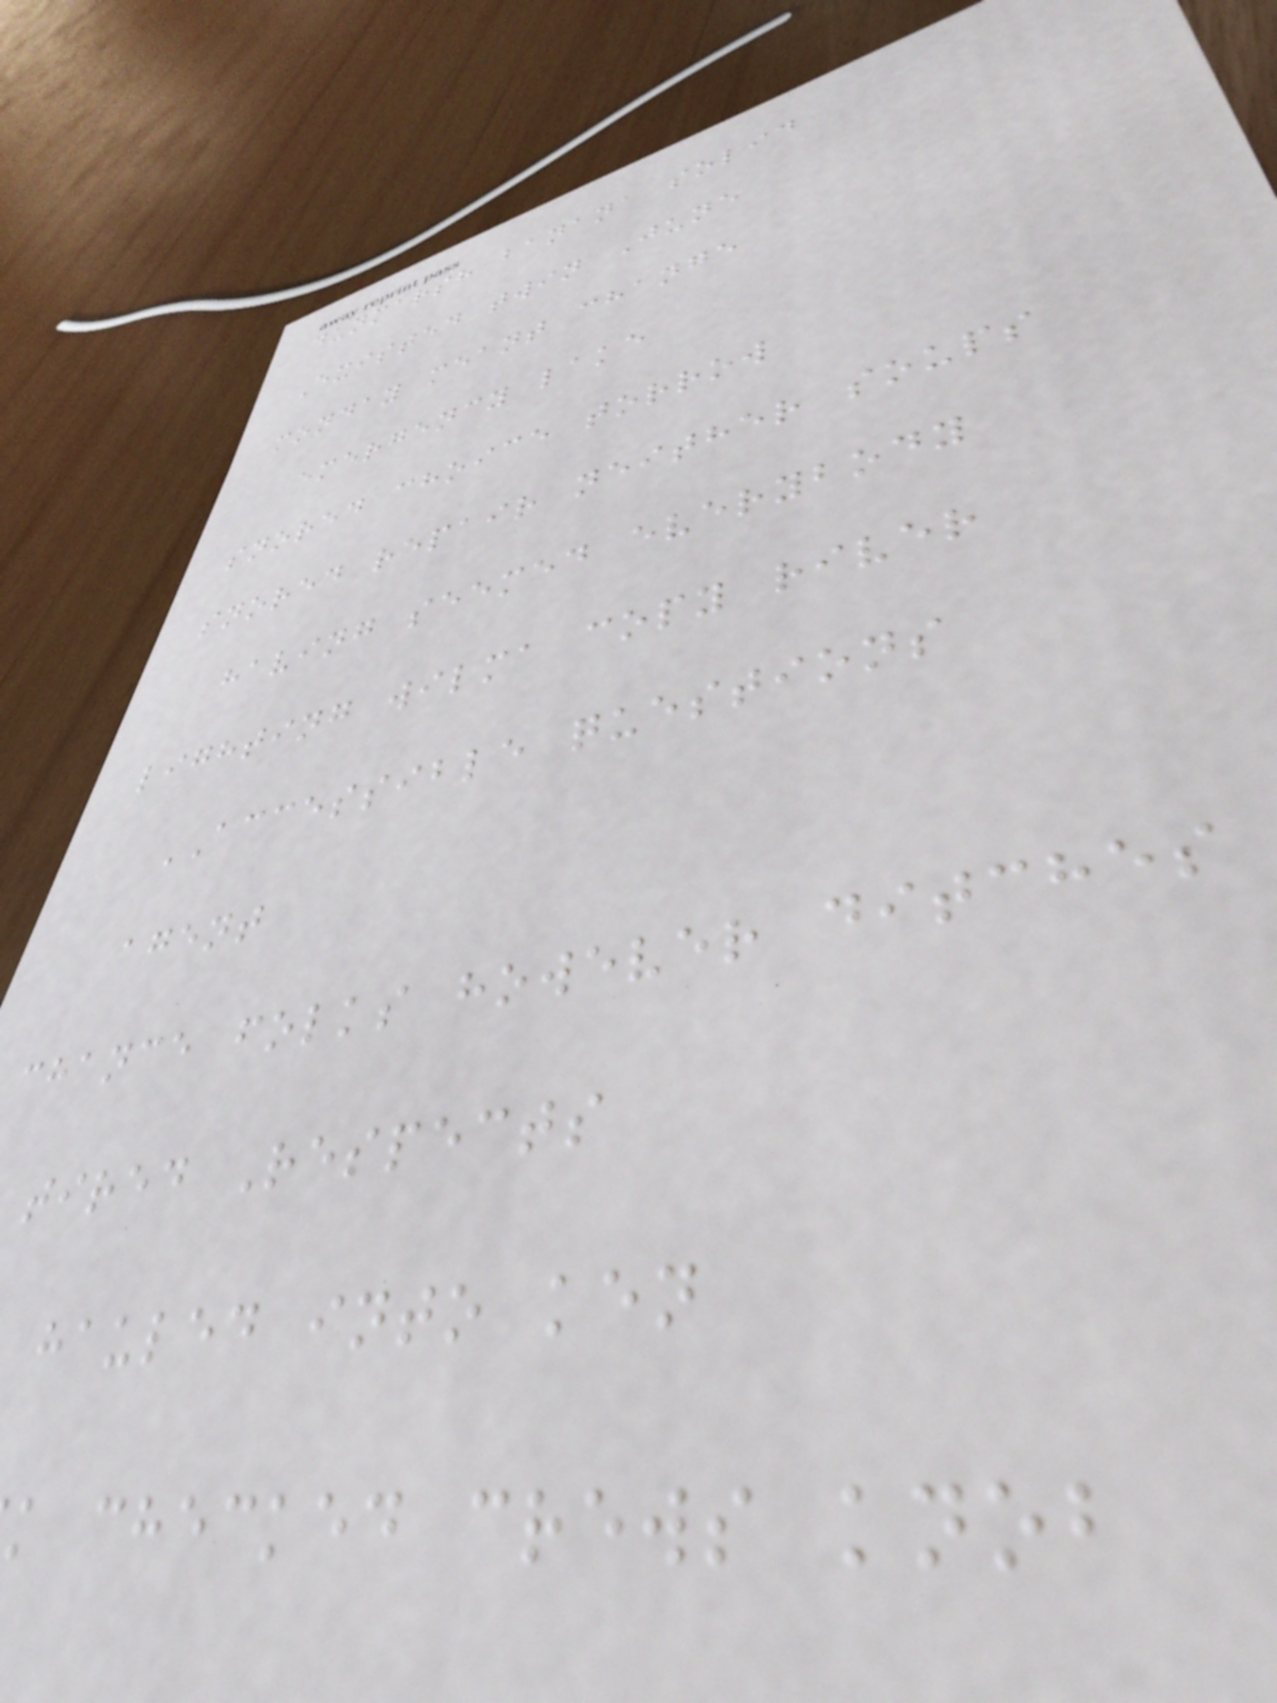dunmarsh banana solid
Existed twin June
monday meant change
emergency lake
snored choice torrow
snored repair neither soups
having seemed everybody
lighting wilma copy river
ACCESSIBLE questions
agent
chance folks however ditches
tired Respects
hauled into ken
k checked crews knob
